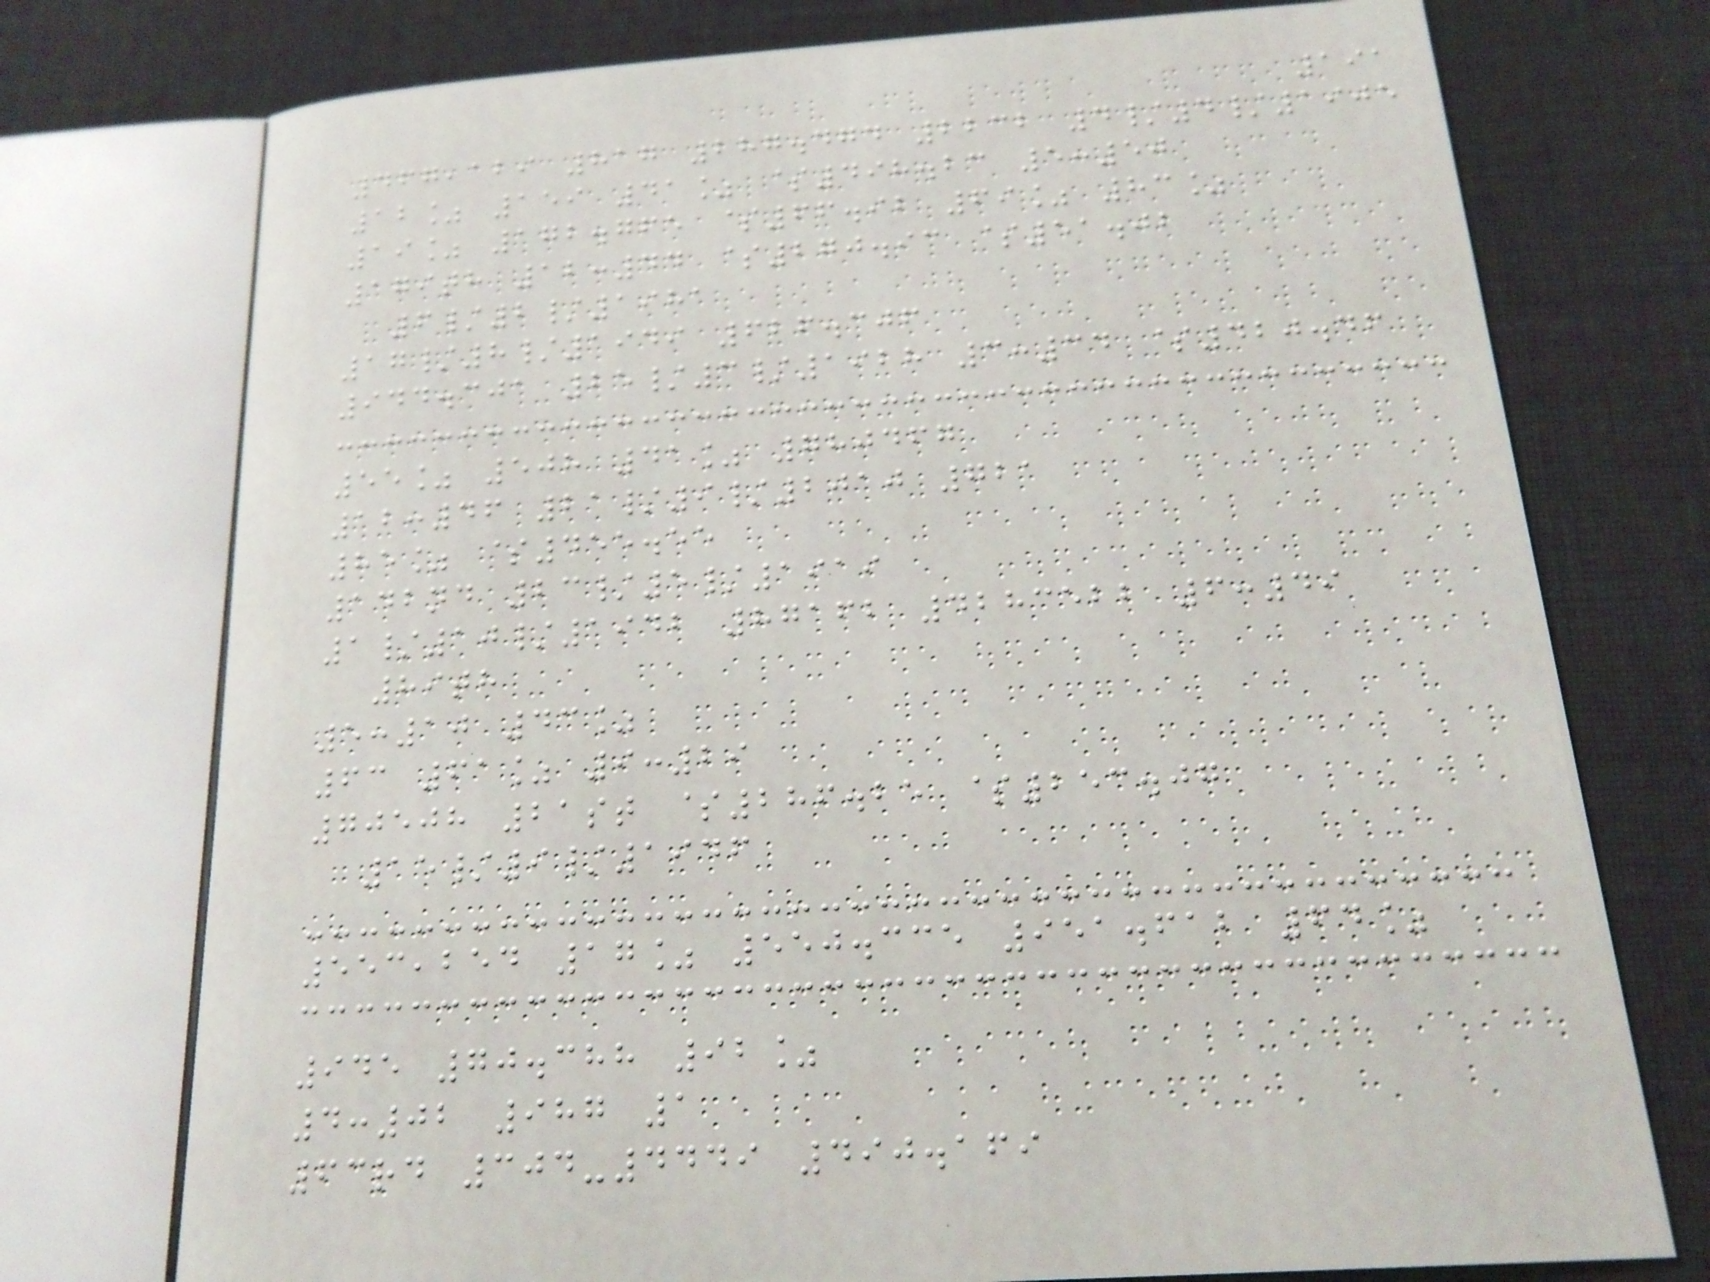191
467,129 817 287.474 2232 4/4/1905
12% 159 41% $498.23 5:50
19% 172.765 $66.92 69% 83%
179th 12:44 $270.93 $51.02
6/2/1981
17/8/1949 626.306
944.301 25/3/1928 3:34 $420.46
55% 508 41% 780467
12:46 21/9/2010 721
85% $455.55
142nd 23/5/1919
1/10/1942 87162 4283522 6:49
89th
5:10 43%
63 61% 9:29
70508 21st $286.25 $253.07
15/9/1946
553,254 17% 550.335 951.612 64%
945 70.388 92%
4:02 987 1
63rd 304-4449 490.169
